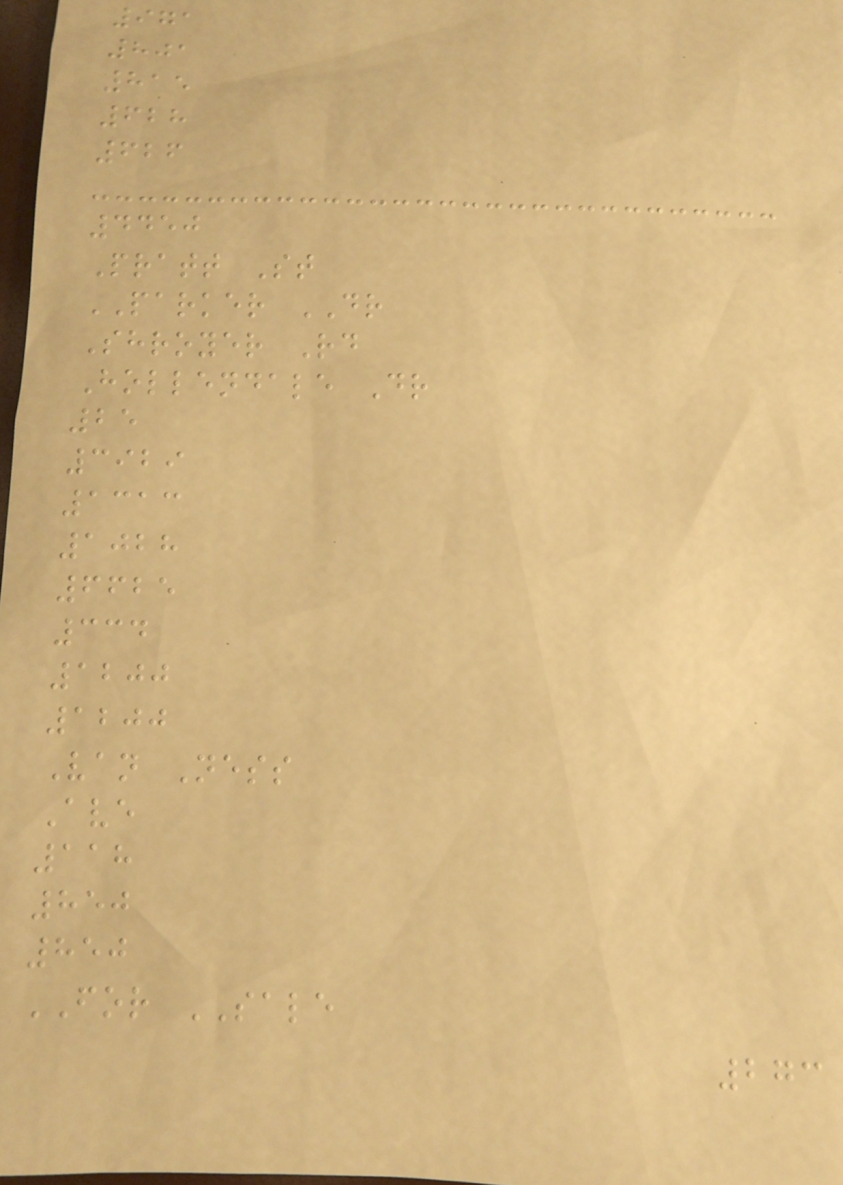971
801
815
628
626
4450
Pratt St
PARKER DR
Shroyer Rd
Hollendale Dr
25
3929
1313
1028
6625
334
1200
1200
Van Ness
Ave
118
850
850
FOR SALE
273
